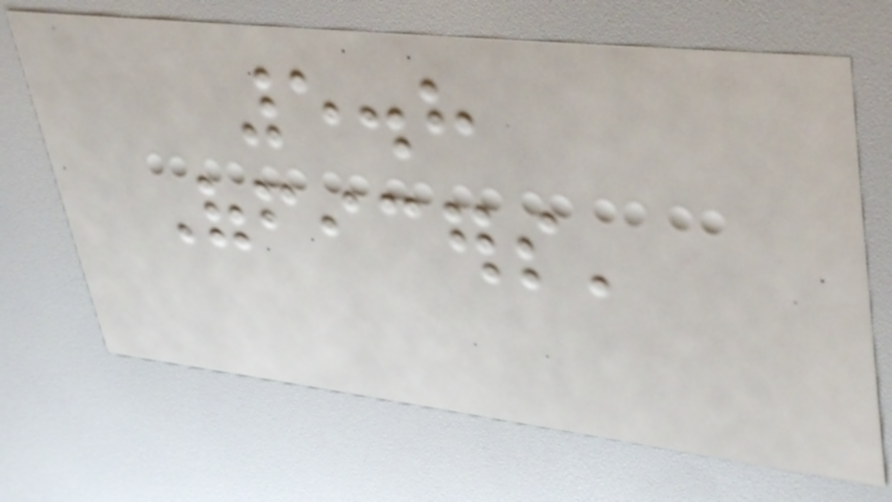5.8
Officers'
